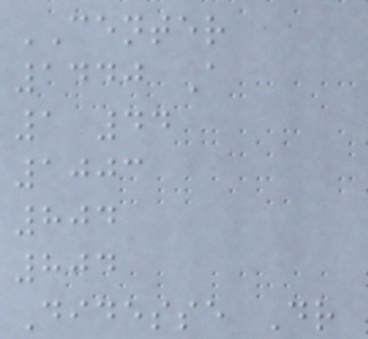CENTER
1440 A
1 44
1003
804
804
Didesse Dr
